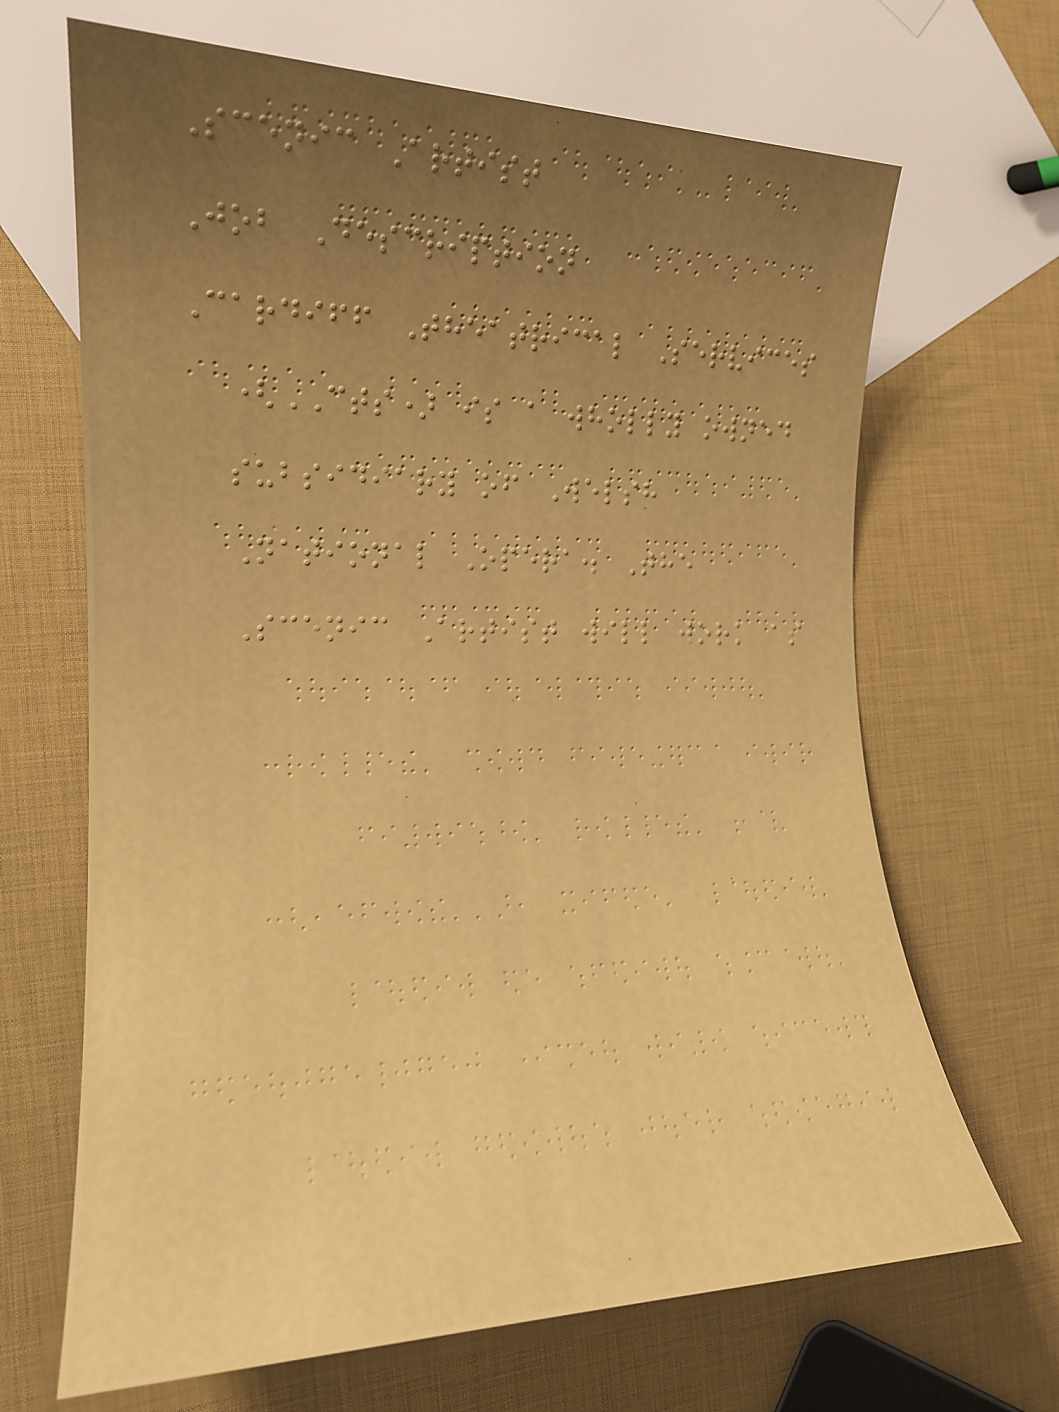Scenic Artist
Job Description
Cardiff Theatrical Services
(CTS) is a wholly owned
subsidiary of Welsh
National Opera. The
Scenic Artist will work as
